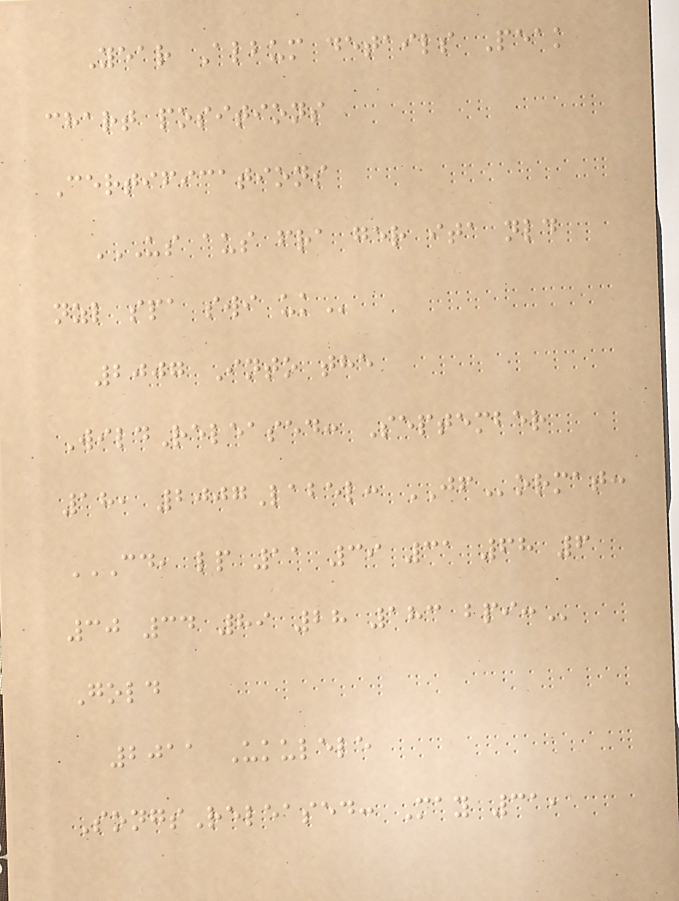Year Album details Peak
chart positions
Certifications
US AUS FRA GER ITA NLD
NZL SPA SWI UK
2007 Into the
WildReleased: September
18, 2007Label: JFormat:
CD, LP 11 39 31 68 6
30 34 89 28 183 BPI:
Gold
2011 Ukulele
SongsReleased: May 31,
